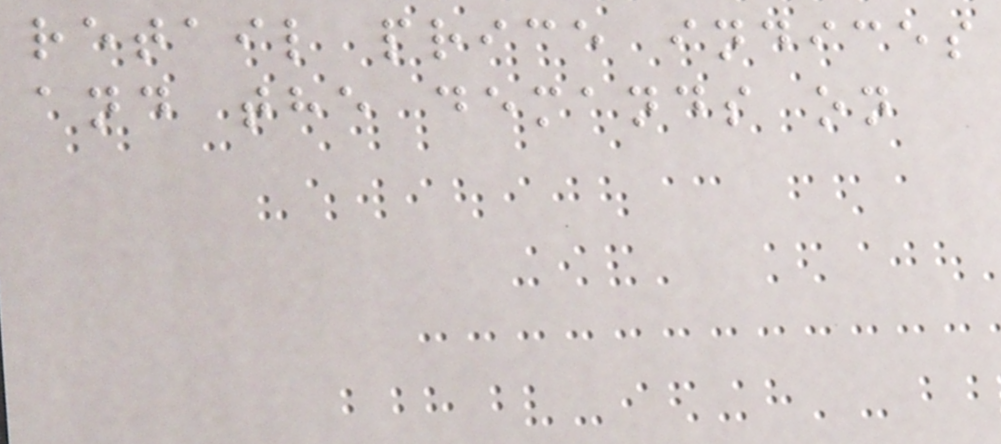retail price indices
and the demands on
